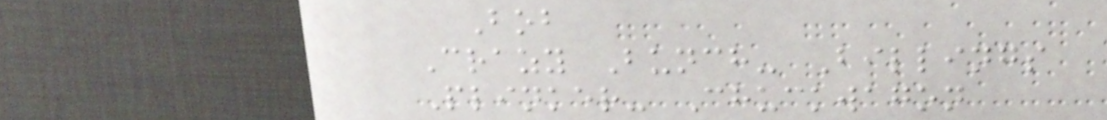Bob
Crazy Bunch- Billings
Plinker- Chuckwagon
